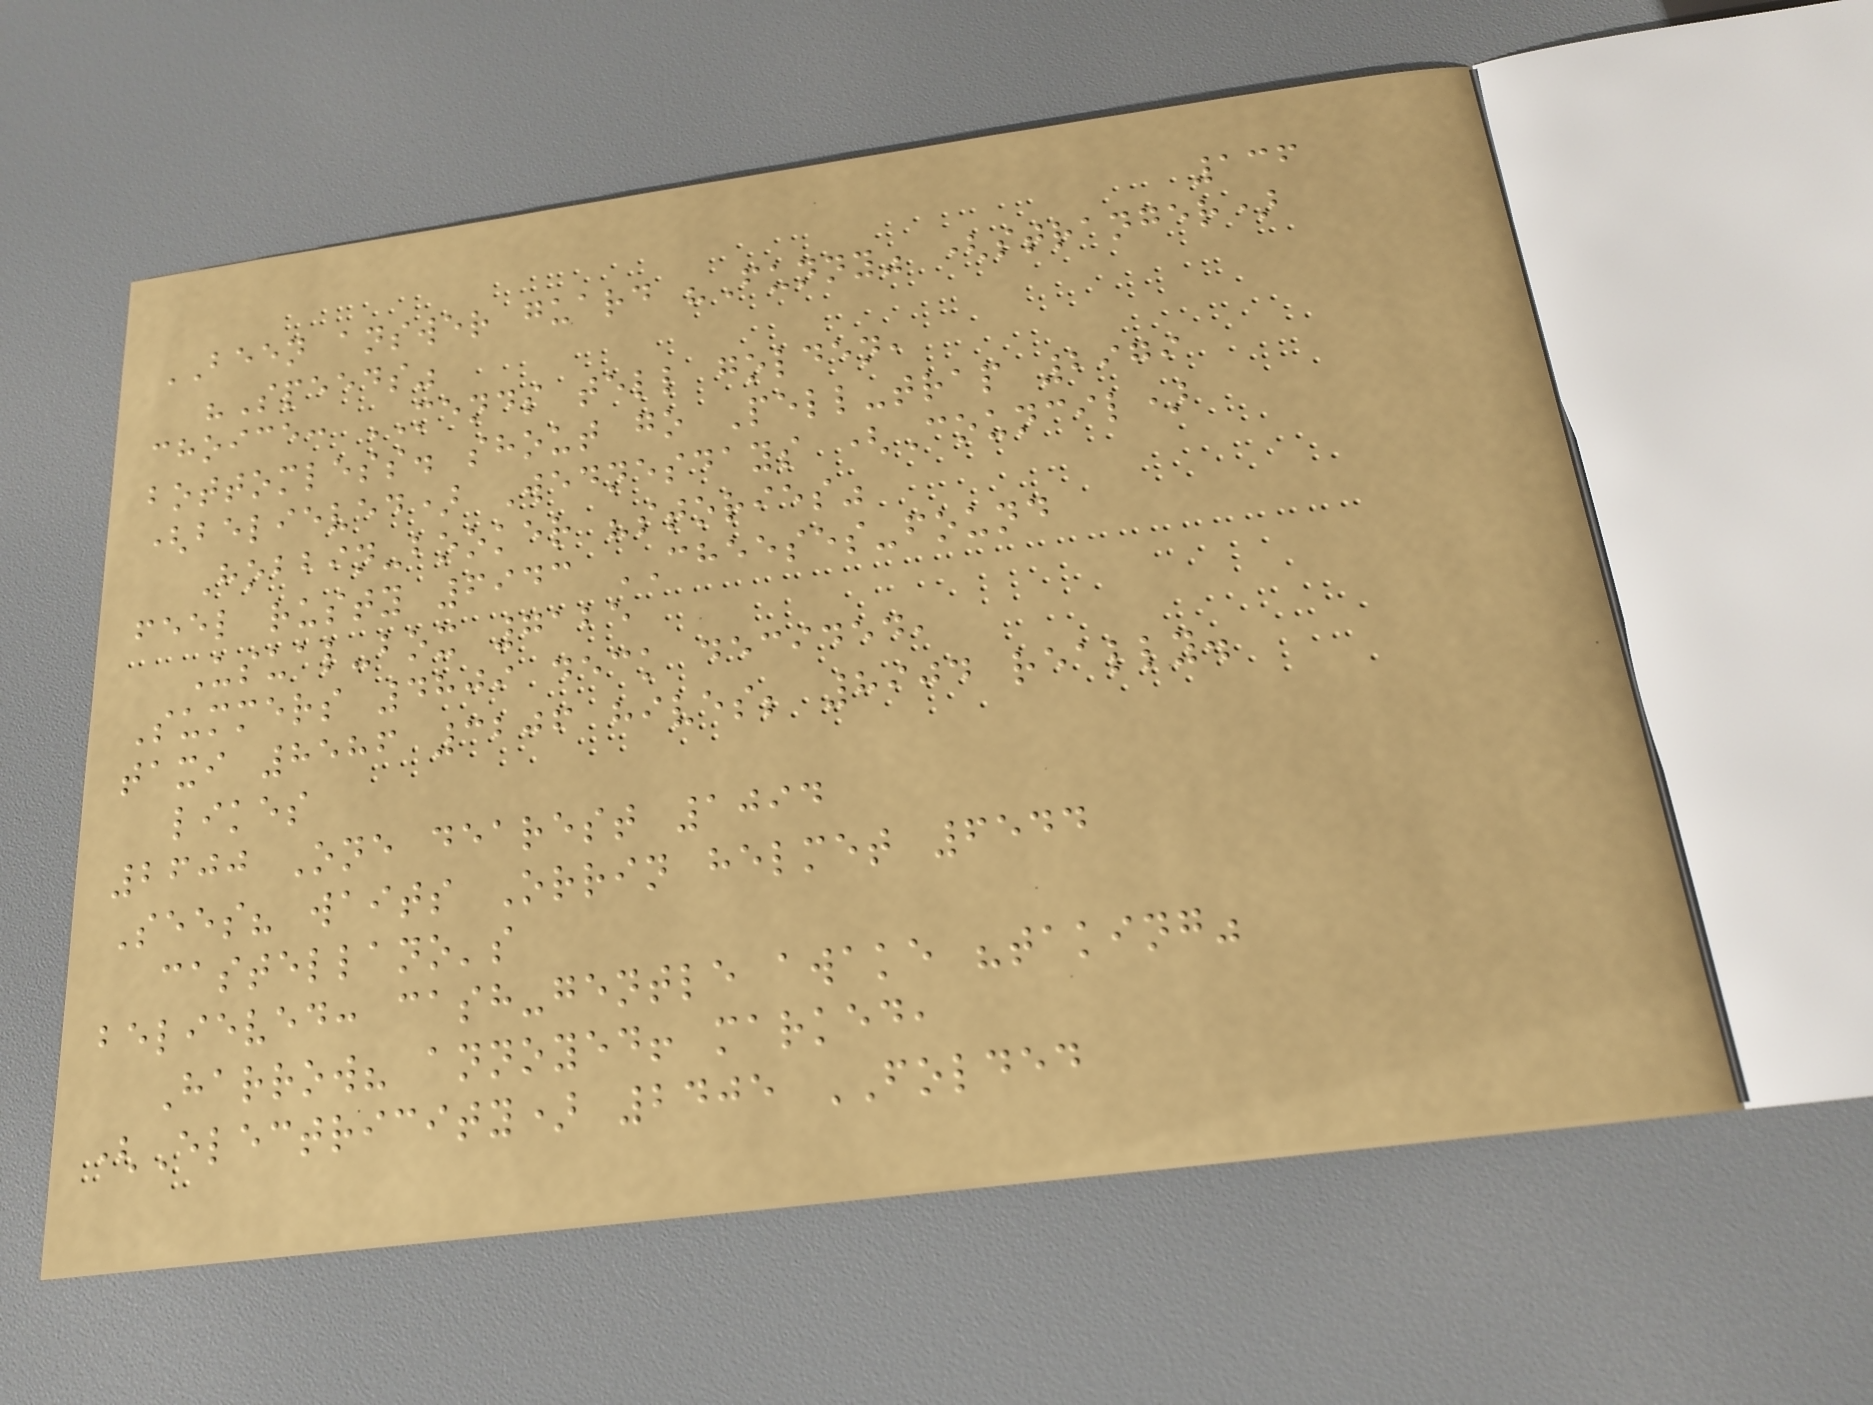136
BEEN answer guard "Funny" (stranger)
"Speeds"
choice: MENDS tell golden,
bottomless. shout go Pell-trap 2979
(believed) Wednesdays (Council)
Hobbin-booker "stories"
feel rusty 6943 CHEESES-found
Usual-box 7125
Summers 4809 deck decided,
taxi 8586 3206 hives; 8904 really.
likes
2600 One dearest 1094
Sees? waits Orrin helmet 6544
castellano's
believed: cash-gentle awake "taking"
Harrow? annoyed! marked,
(Electricity) 2405 FOLDED
